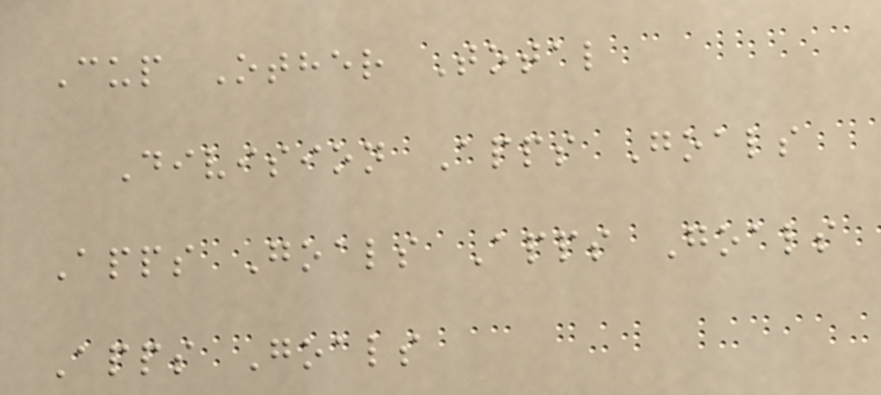Cup Other Total
Division Apps Goals
Apps Goals Apps Goals
Apps Goals
